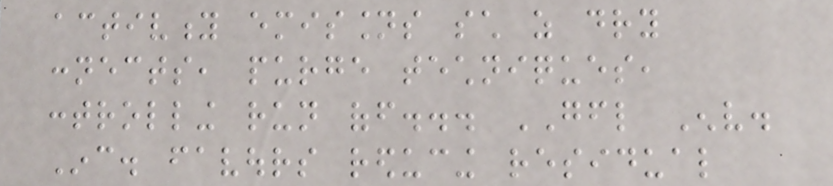activity emissions such as dry
connects, purge techniques,
controlling run off... GFL Env.
Inc. favours reducing residual
